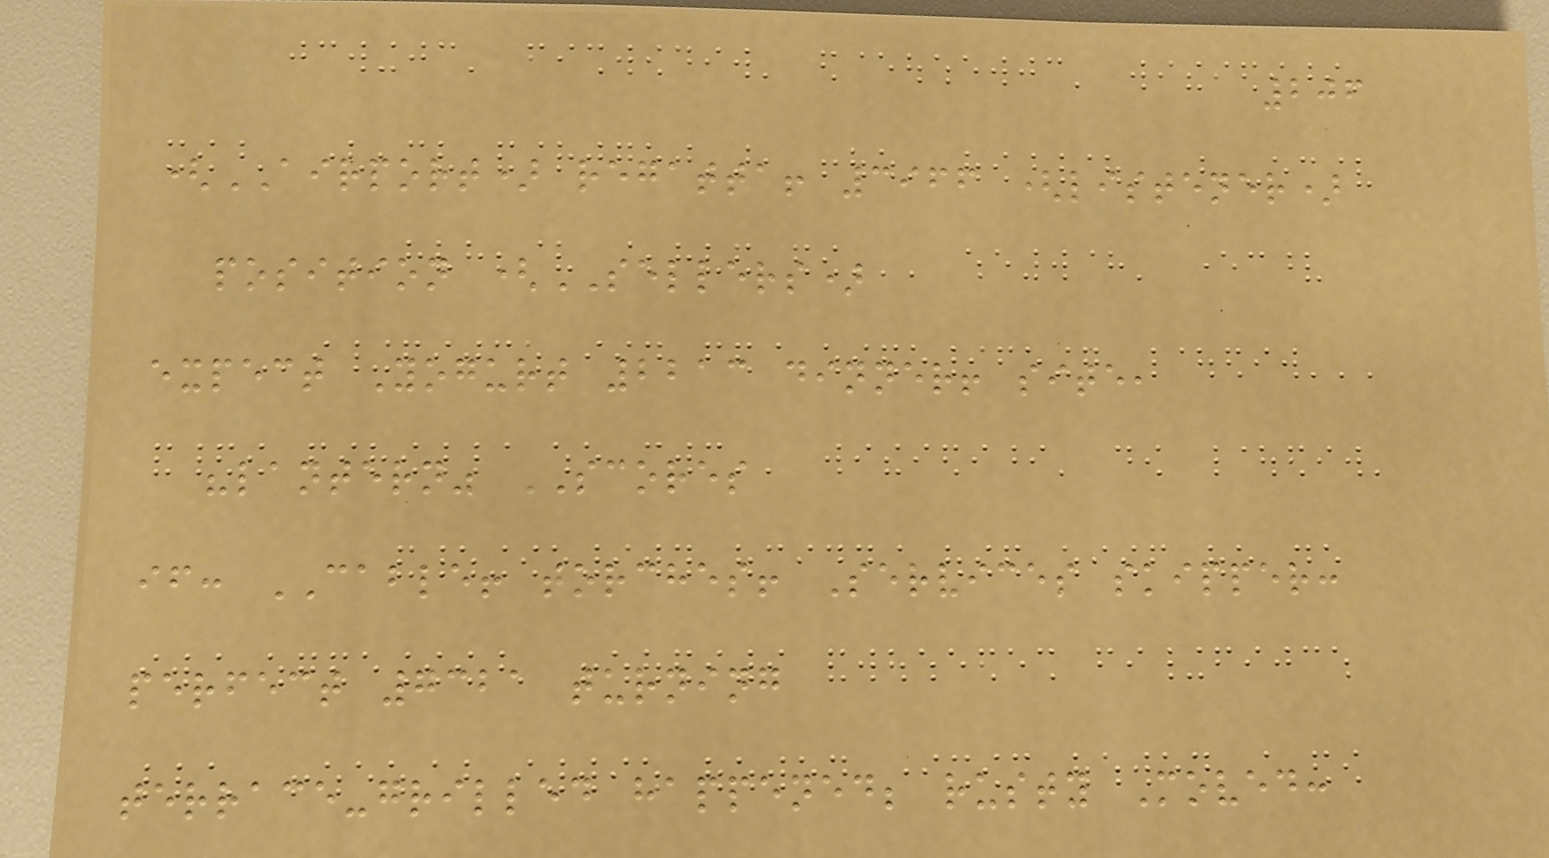206
(AIRPORT) regatta! 3966 (listener)
position (SELLERS)
expect Yogurt 2213 dinner! site,
"lantern" SCORES
if: CABLE! torches! Services skipper:
perfect 7321 turning
terrace-grilled happened; rusty Moved:
